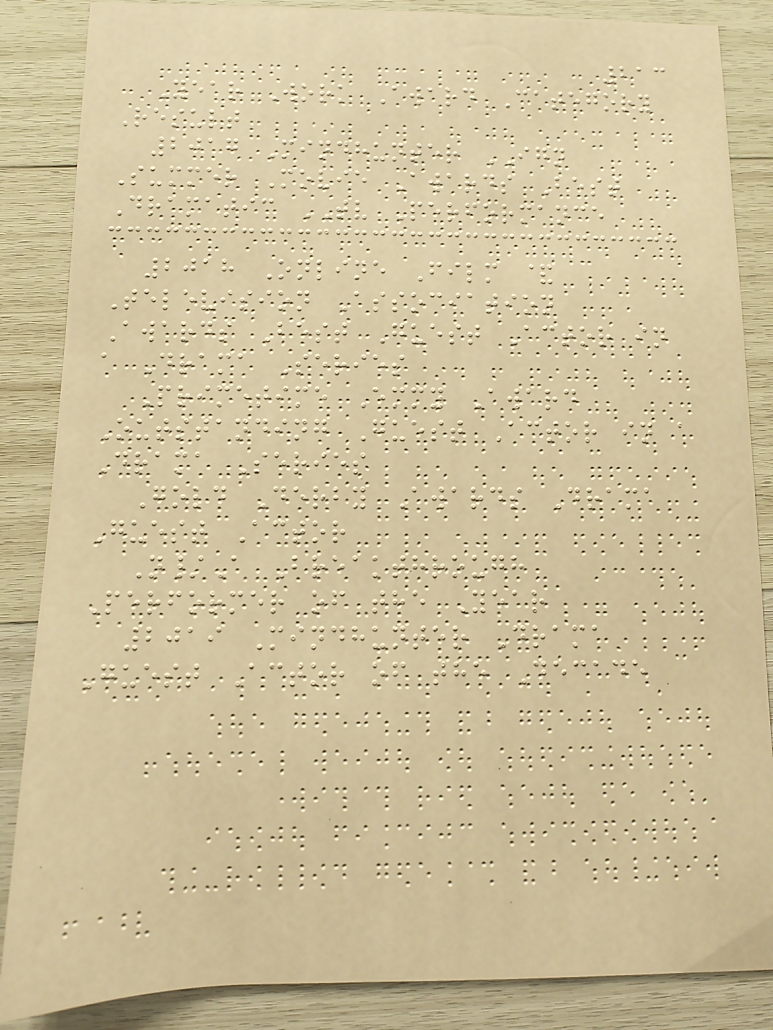213
Year Work Award Category
Result
2017 Mindhunter IGN
Summer Movie Awards Best
Dramatic TV Performance
2018 Online Film &
Television Association
Awards Best Guest Actor in
a Drama Series
Primetime Emmy Award
Outstanding Guest Actor in a
Drama Series
Gold Derby Awards Drama
Guest Actor
N/A Breakthrough
Performer of the Year
2019 Mindhunter Drama
Guest Actor of the Decade
